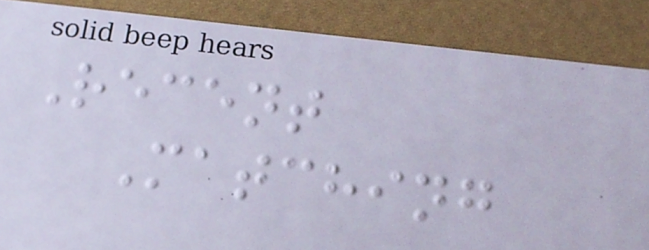Recent
Matching
